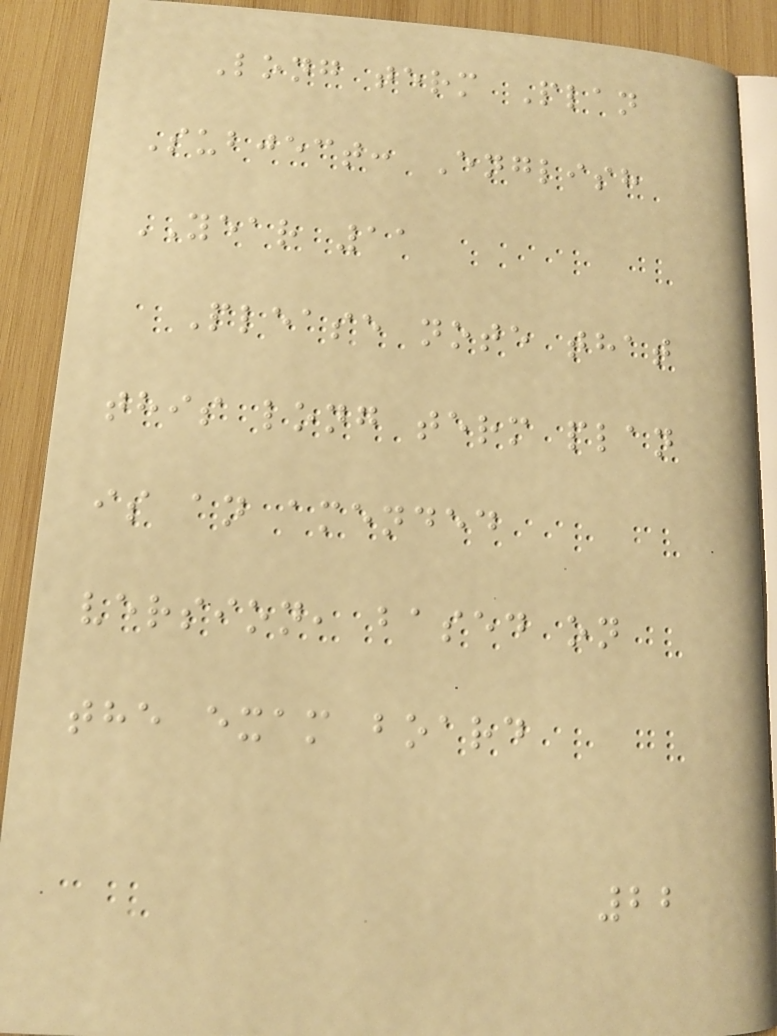Long term Plan
Subject: English
YEAR 11
Please note that
this long term plan
is an amended
version, based on
the exam board
22
